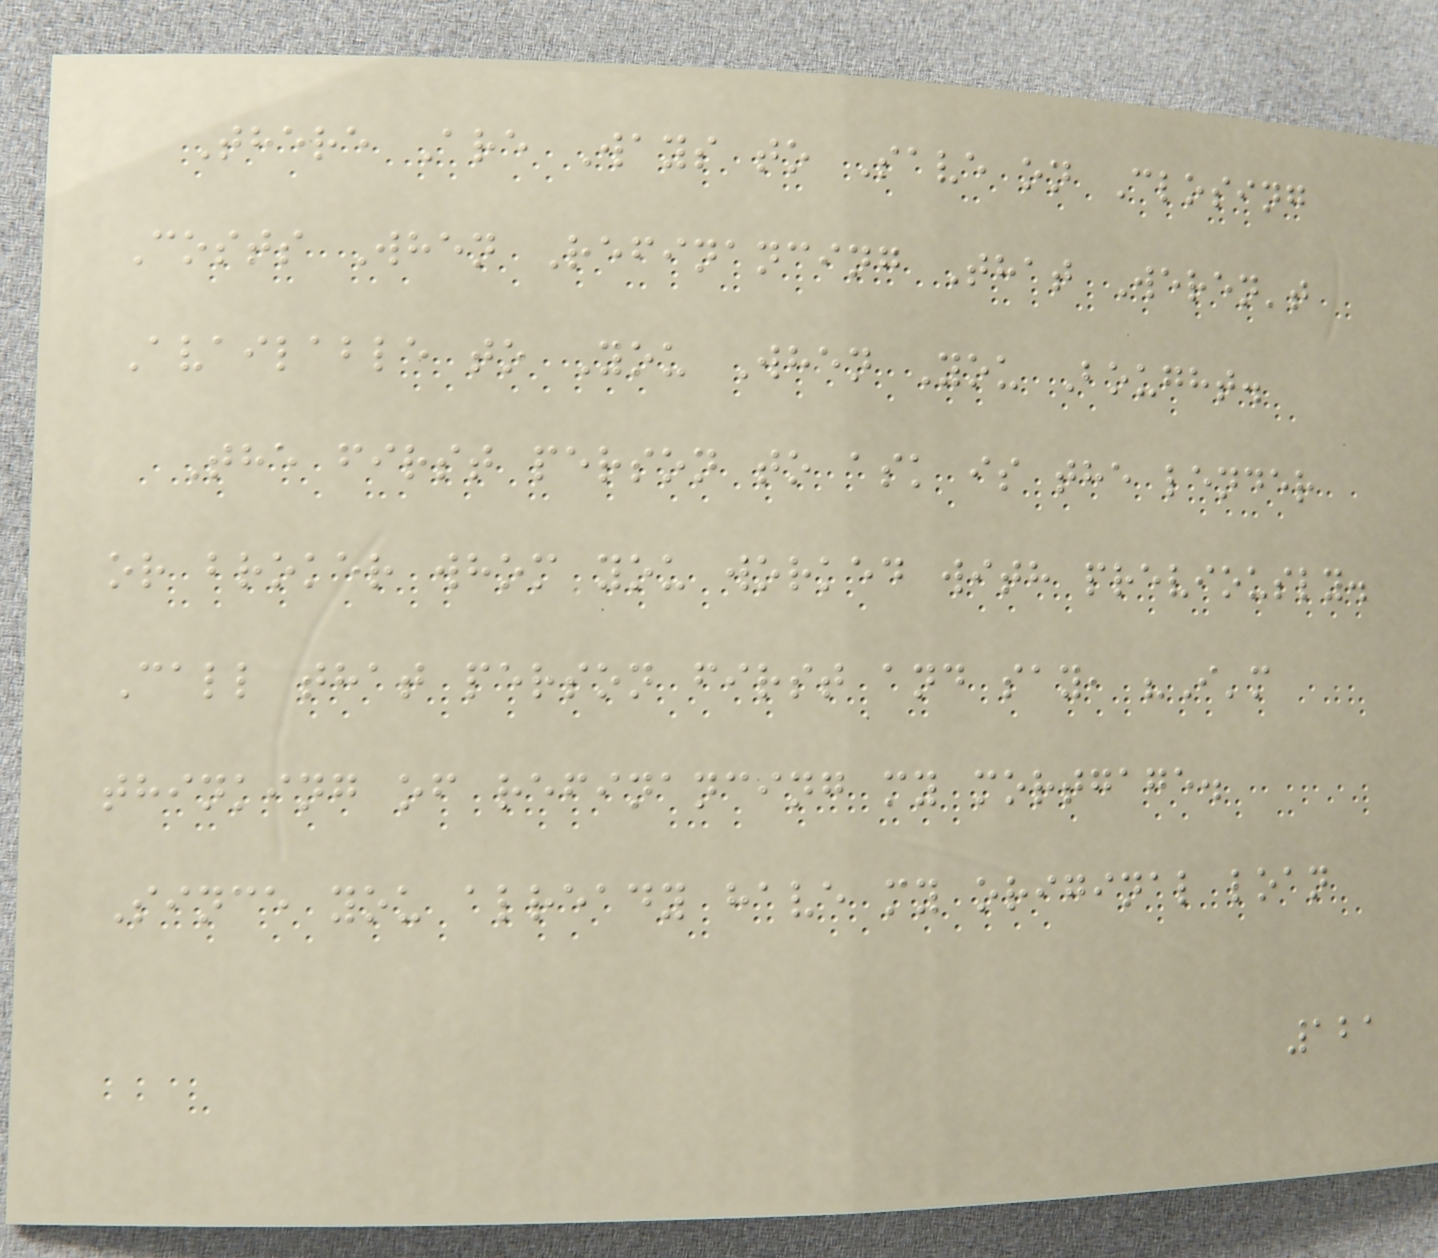There Are Ways to Save on Closing
Costs When Refinancing That Weren't
Available to You When You Bought.
The first person to ask is the lender
or broker whom you worked with previously.
Call that person first and say, "I'm
thinking of refinancing my mortgage.
Since you already have my original loan
121
